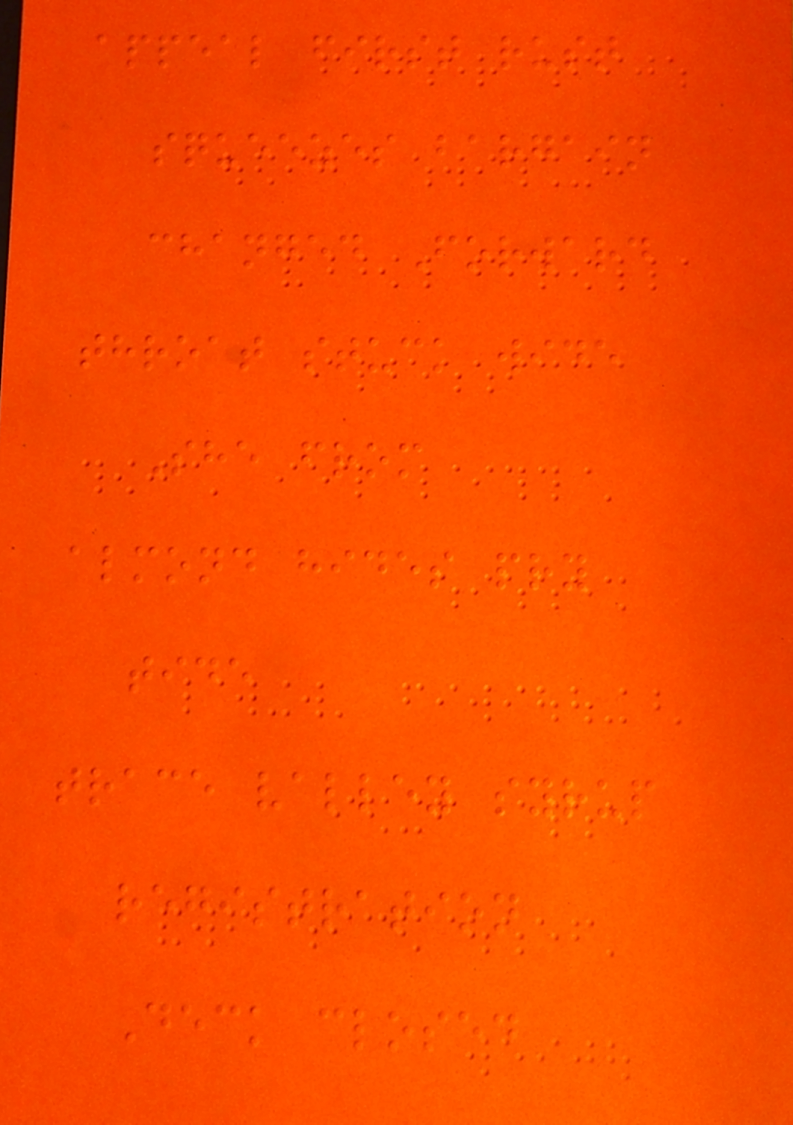appeal first rust
squeezes bargain
changed Forward
throat stuck wide
She from
almond hides pry
tide
trace valley syrup
registration
Deck closed
